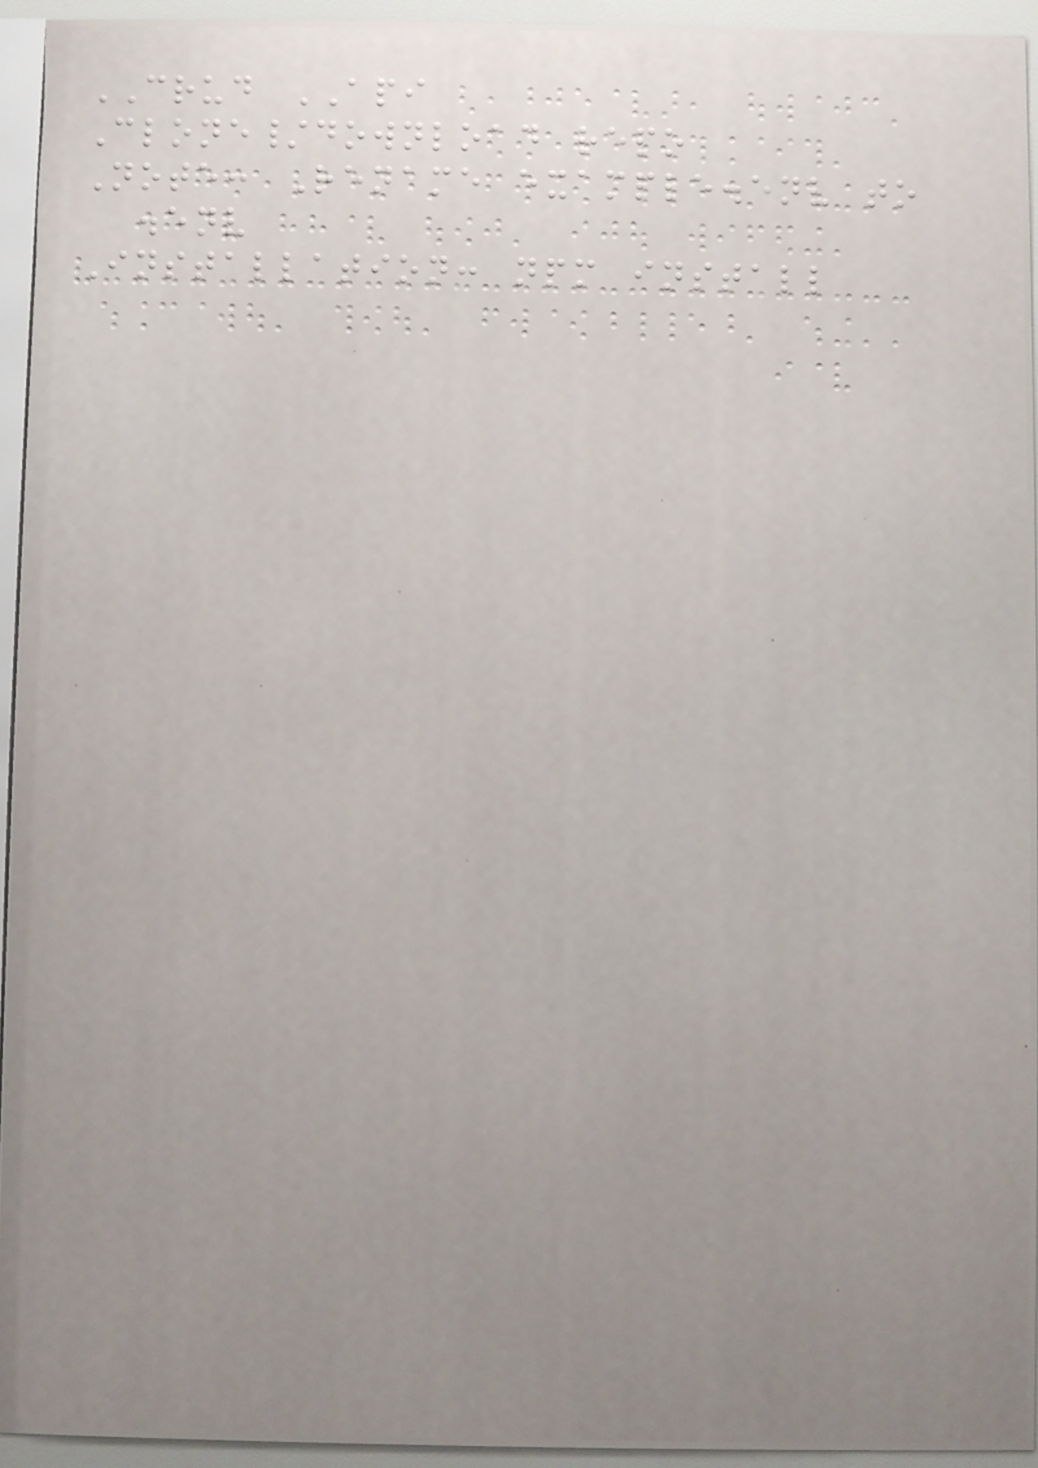CRUD API
Clone/download repo
Note: Rename example.env to
.env
Installation: npm install
